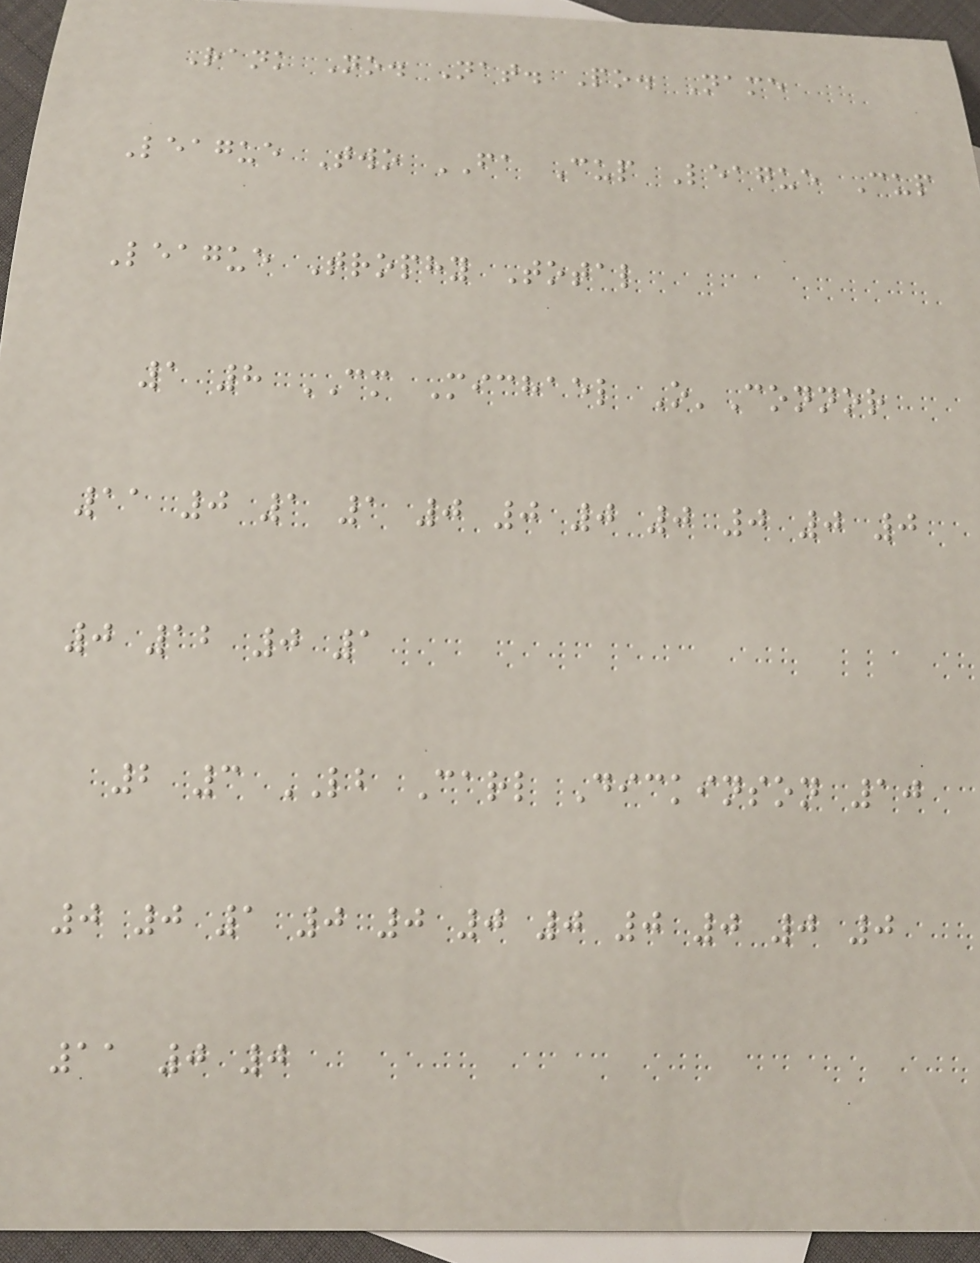Rank No. Nat. Po. Name
League Two FA Cup League Cup
League Trophy Total
1 8 CM Michael O'Connor
11 0 1 1 0 0 0 0 0 0 0
0 12 0 1
2 3 LB Carl Dickinson 10
0 0 1 0 0 0 0 0 0 0 0
11 0 0
